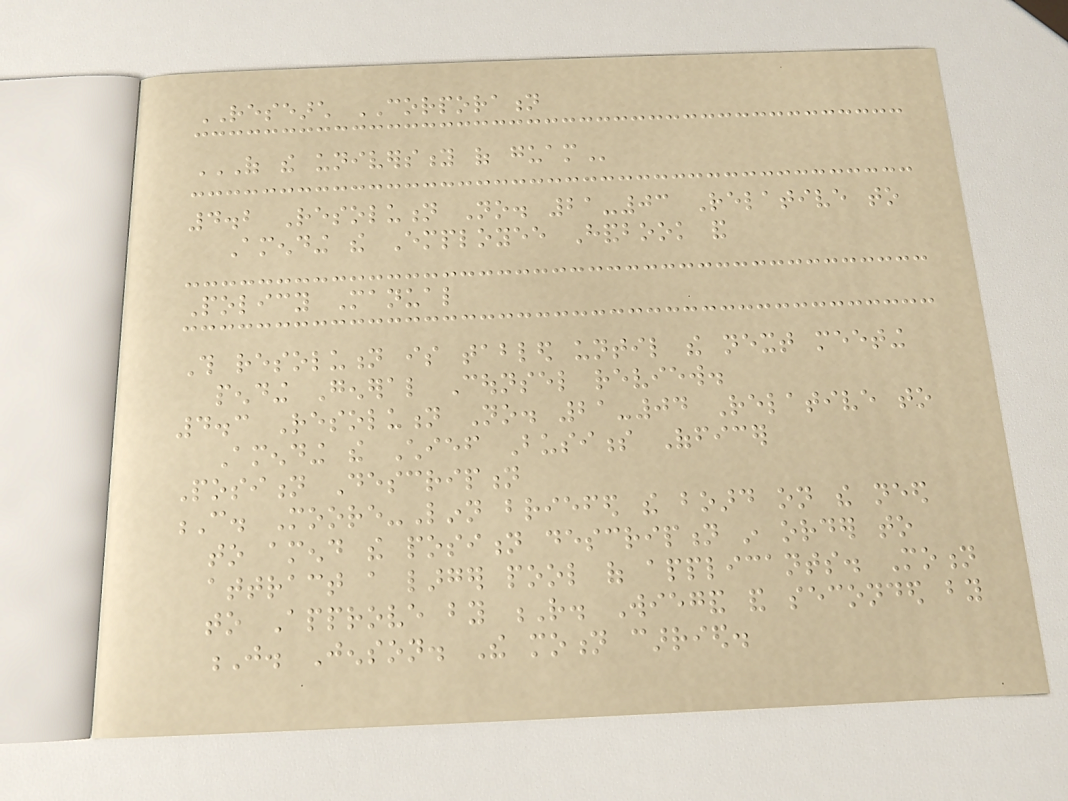RESEARCH CORPORATION
OF THE UNIVERSITY OF GUAM
4.2 Resolution No. 21-03 Relative to
Amending the Employee Handbook and
Policy Manual
This resolution is tabled until the next meeting
pending General Counsel review.
4.3 Resolution No. 21-04 Relative to
Amending the Chief Business Officer
Position Description
C. Moore-Linn briefed the board on the need
to amend the position description in order to
attract a larger pool of applicants. Motion
to Approve by R. Wiegand and seconded by
J. Jenson. The motion carried.
